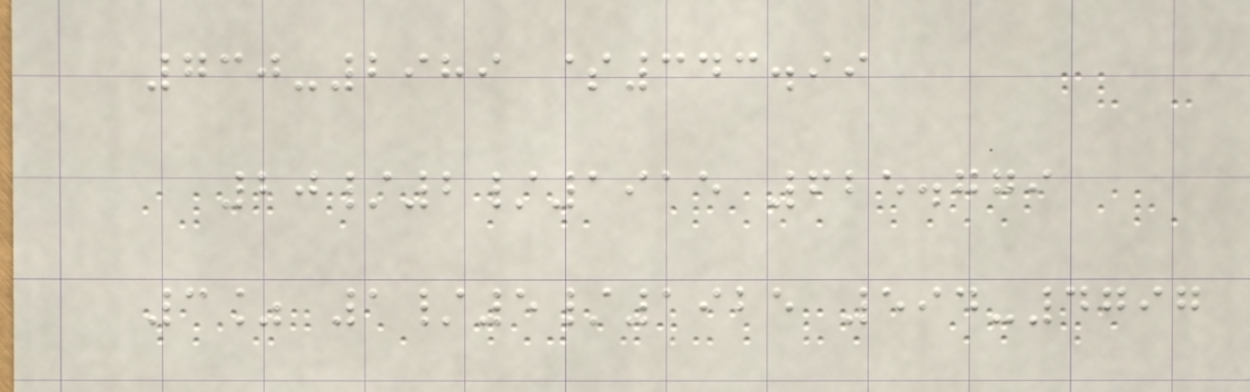730-2989 $343.99
20/2/1915 625.779
3% 1/5/1925 594-4797
